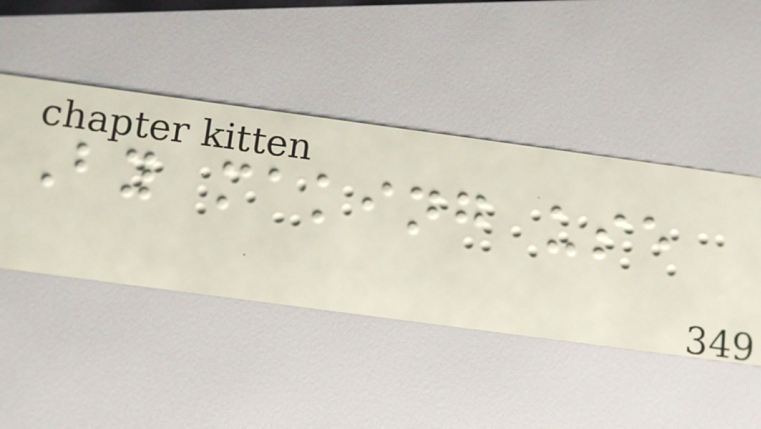By making use
